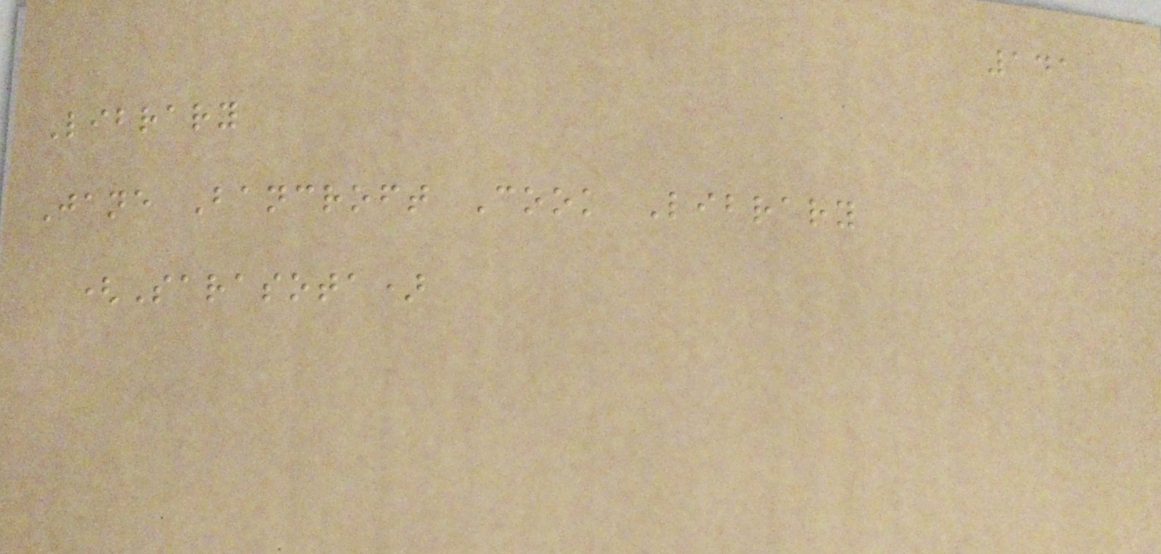141
Library
Jane Bancroft Cook Library
(Sarasota)
